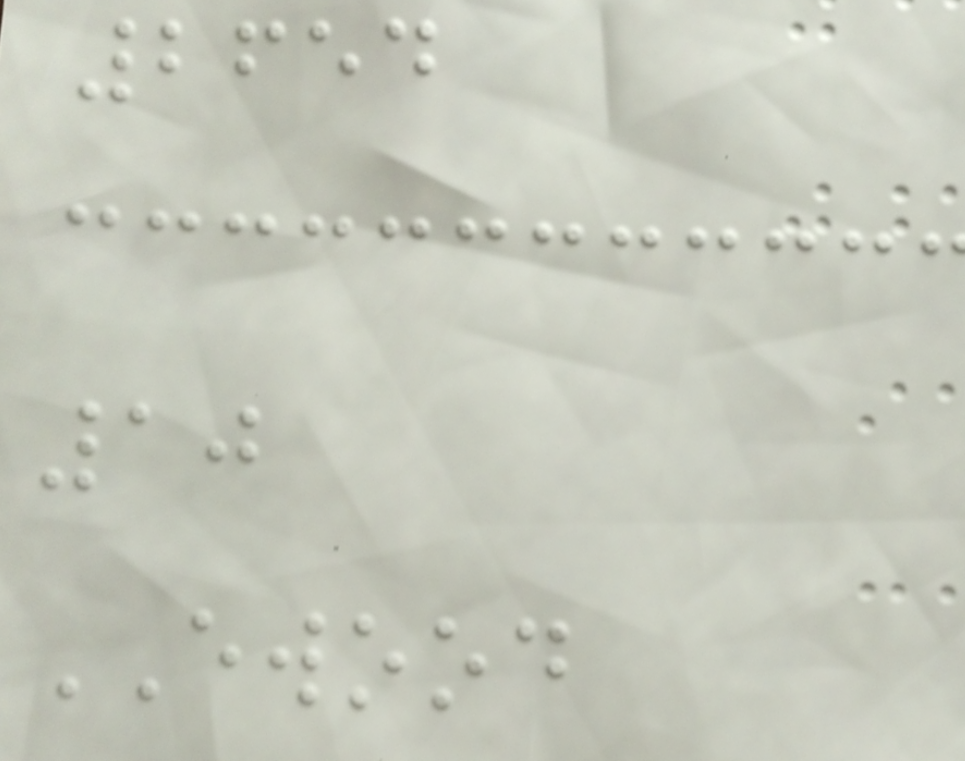2654
10
EWOOD
